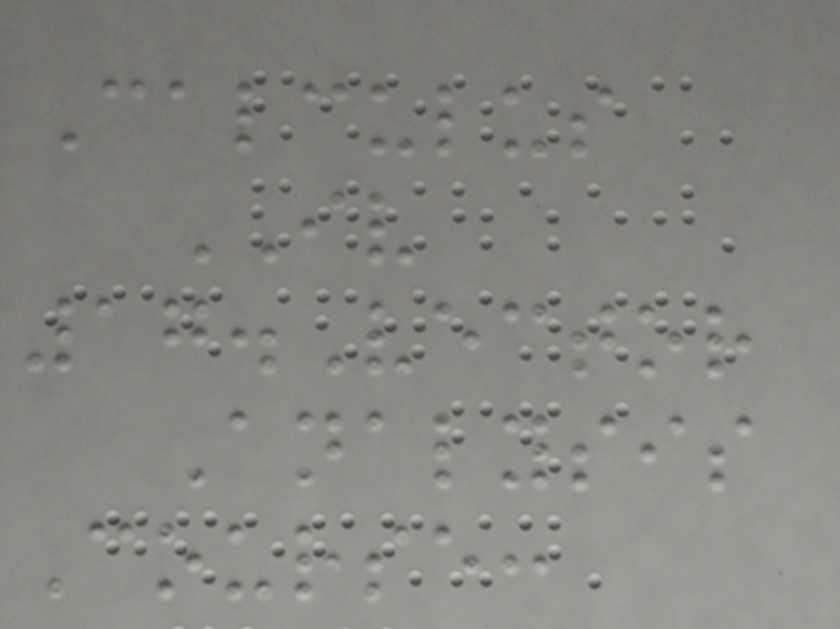Calculus
IV
17.Vector
Analysis
Course:
